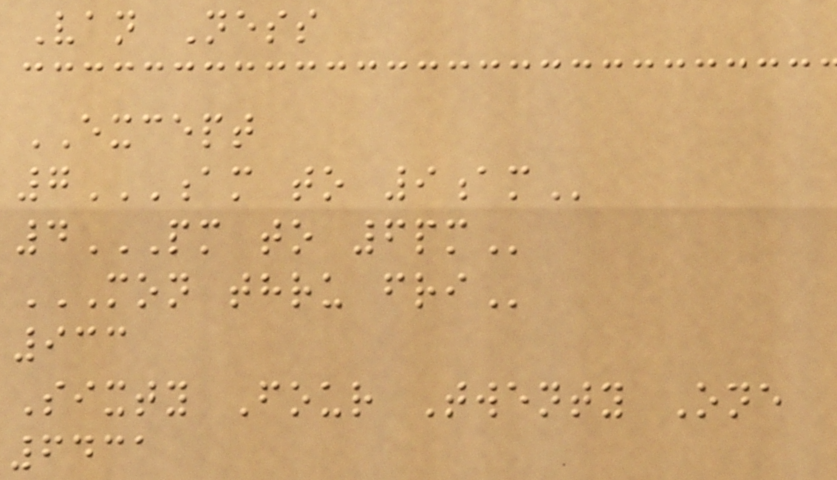Van Ness
EXCEPT
7AM TO 9AM
4PM TO 6PM
MON THRU FRI
933
Sixty Four Twenty One
6431
